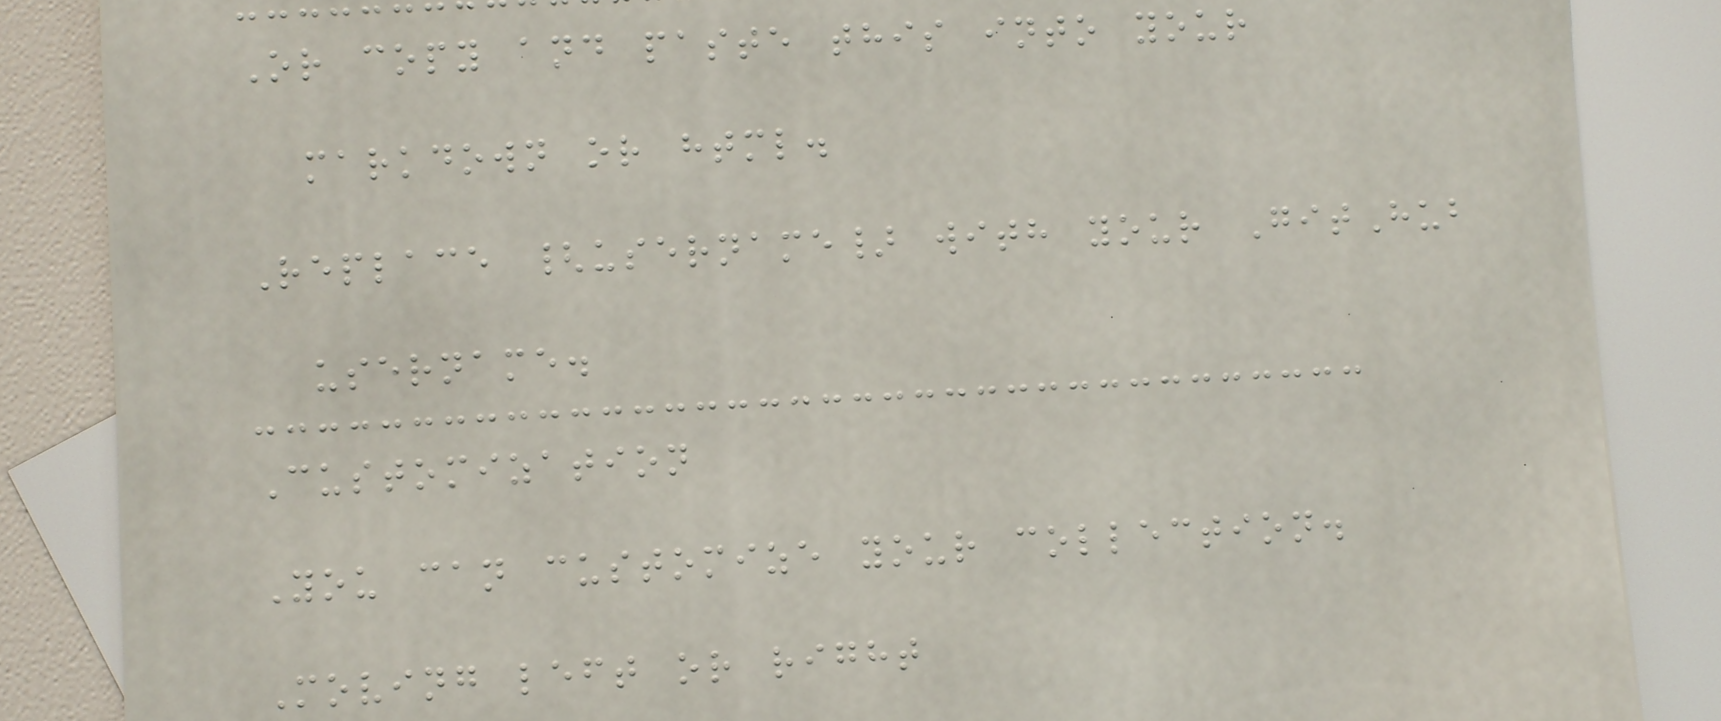Or copy and paste this into your
markdown or html.
Replace {username} with your GitHub
username.
Customization
You can customize your collection.
Moving left or right
